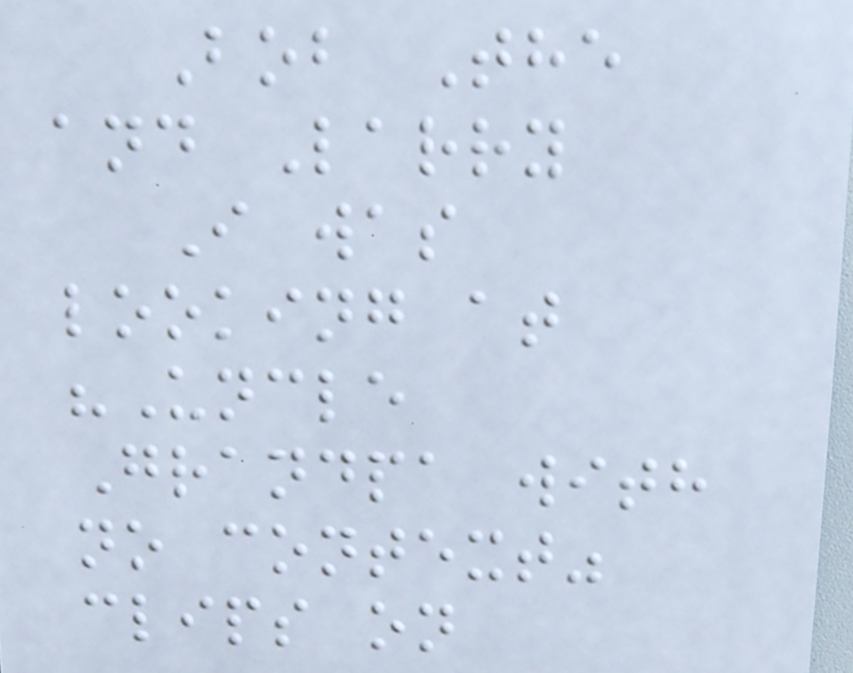Bob The
and Larry
I was
looking at
"Uncle
Grandpa with
no context"
clips on
